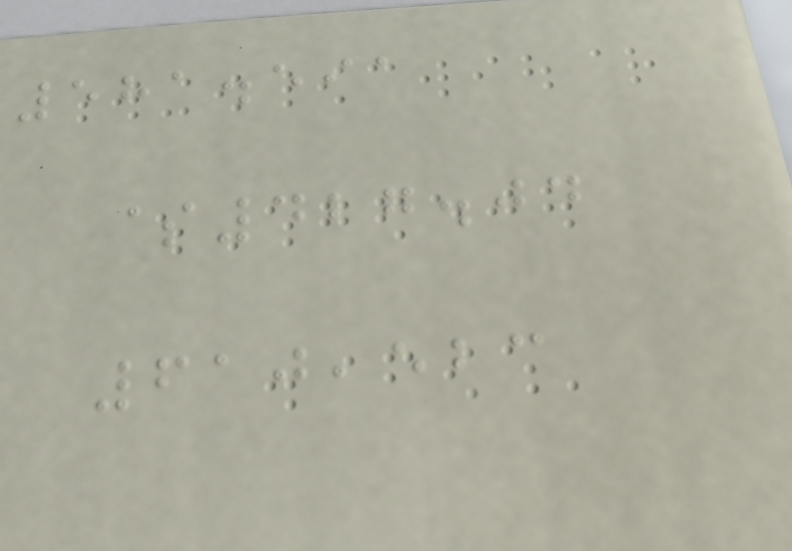581.591
$427.04
610,523
